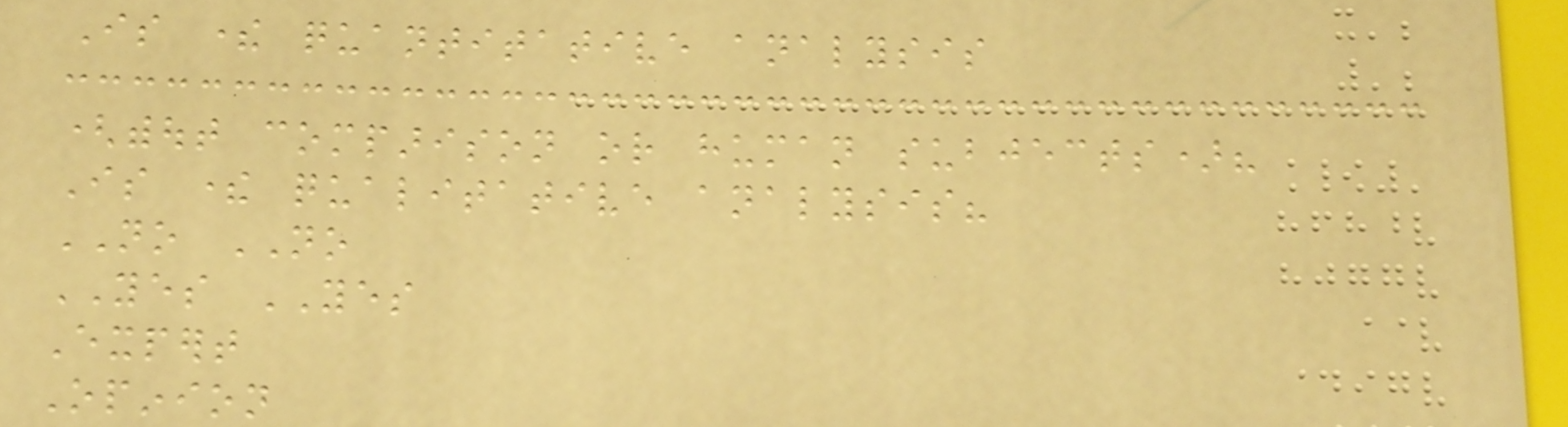Is there quantitative analysis
(without comparison or human subjects)?
Is there qualitative analysis?
NO NO
YES YES
Expert
Opinion
